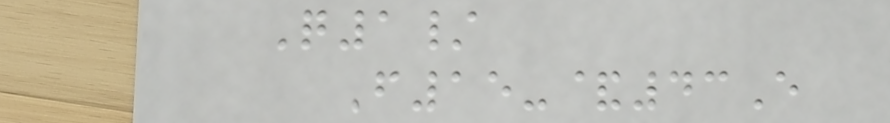Q1/
F15-&43E
